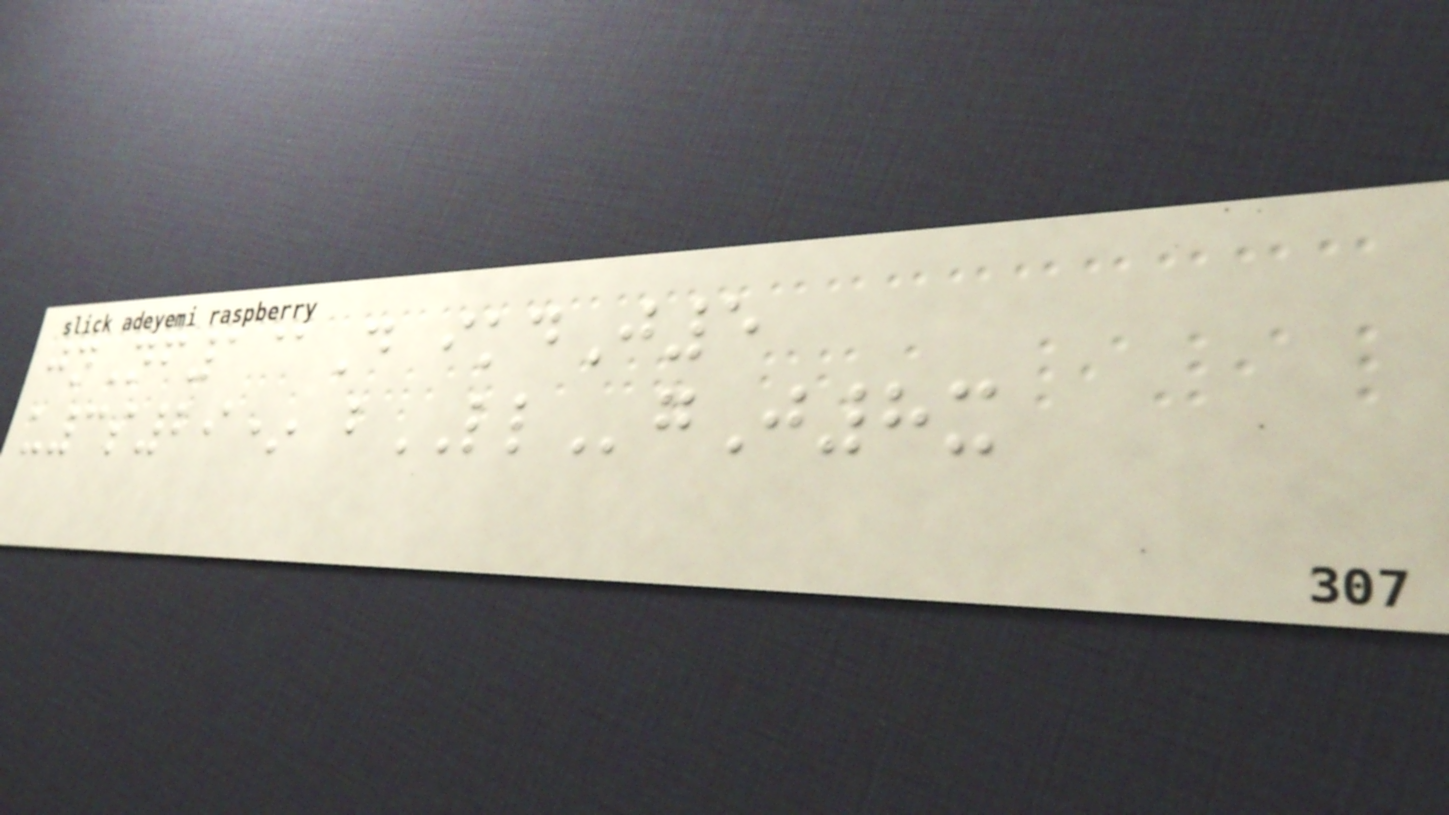jnNf1@D ikdJ5
u3s29* bLLgJ8x
